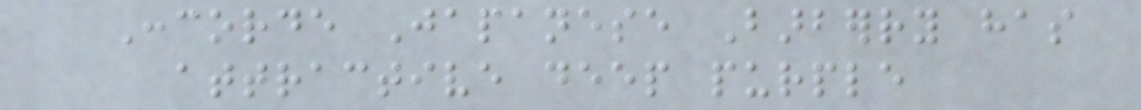Concorde Japanese Barberry has
attractive deep purple
